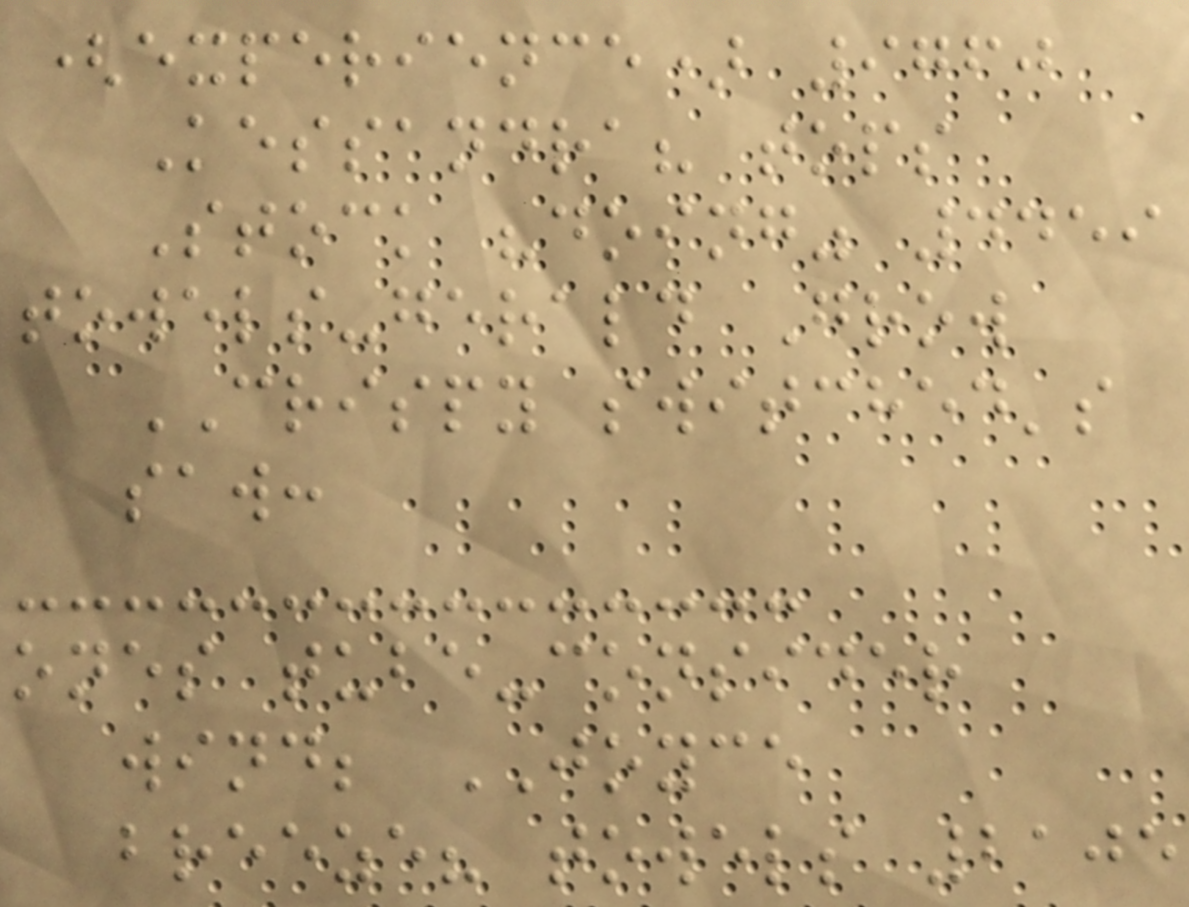(experience) 9760
Kessandra? tops
Stock "doing" 4459
towels-gerald Grow
CRISPY switched's
saw:
ones tube-consider
wind; JOYCE
breeze? towels 2105
